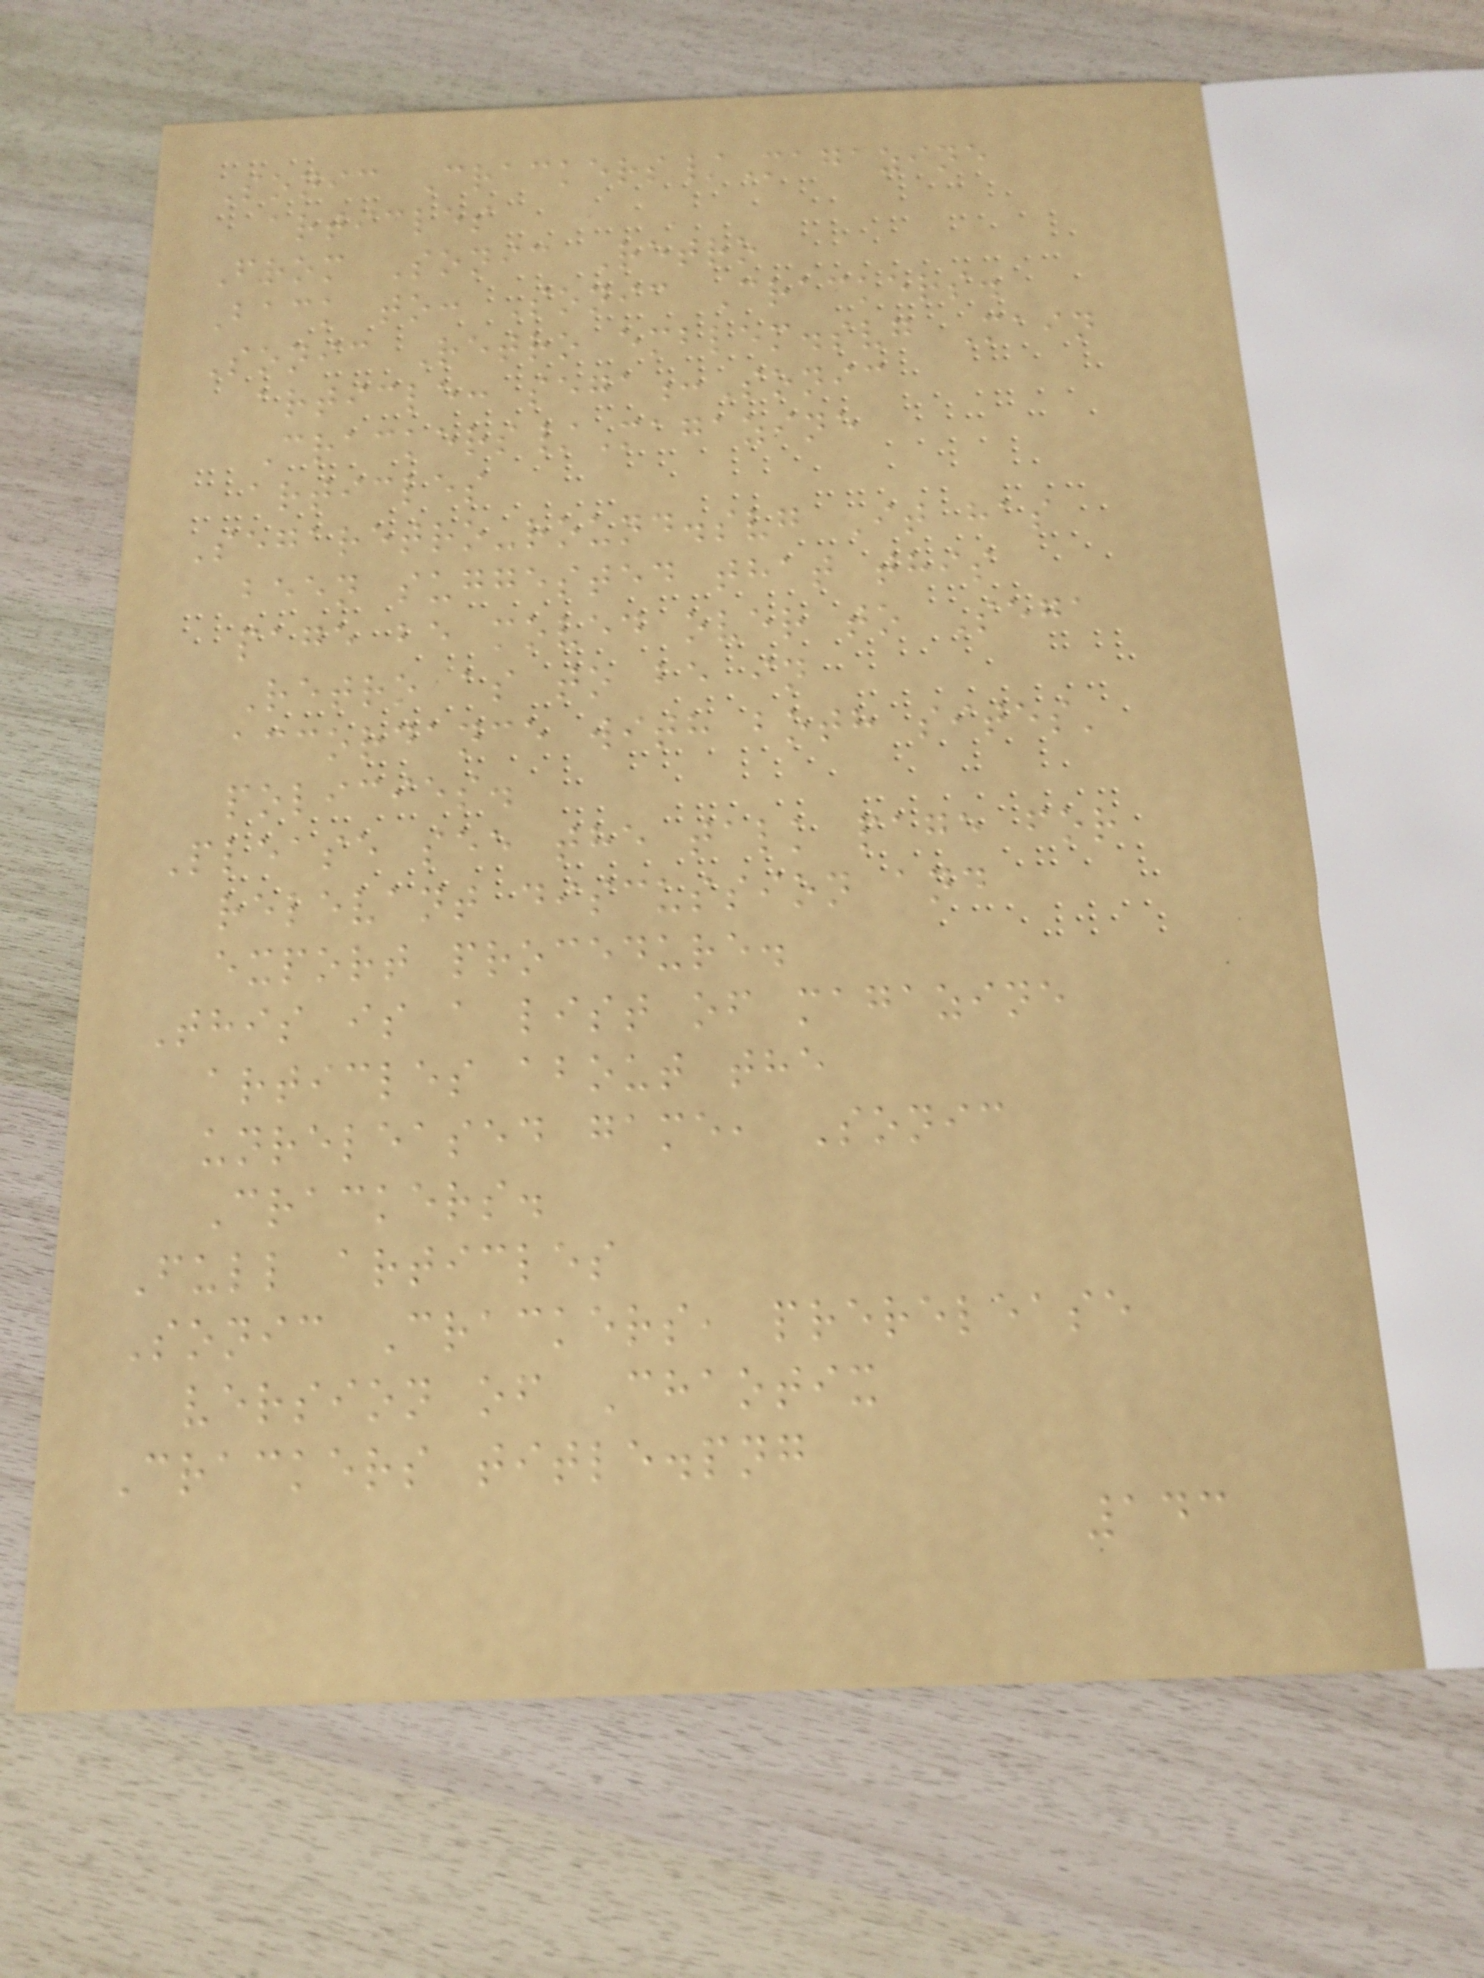Sonic Crackers/Magazine
articles
From Sonic Retro
Back to: Sonic Crackers.
Sonic Retro emblem.svg Main
article: sega:Sonic
Crackers/Magazine
articles
Segaretro-round.svg It has
been suggested that this
page be moved over to Sega
Retro as to be in
accordance with both sites'
policies.
Please see the talk page for
relevant discussion and
export procedure.
This is a list of magazine
articles about the
unreleased game, Sonic
Crackers.
Full articles
Sonic Crackers, prerelease
version of Chaotix
Crackers title.png
143
